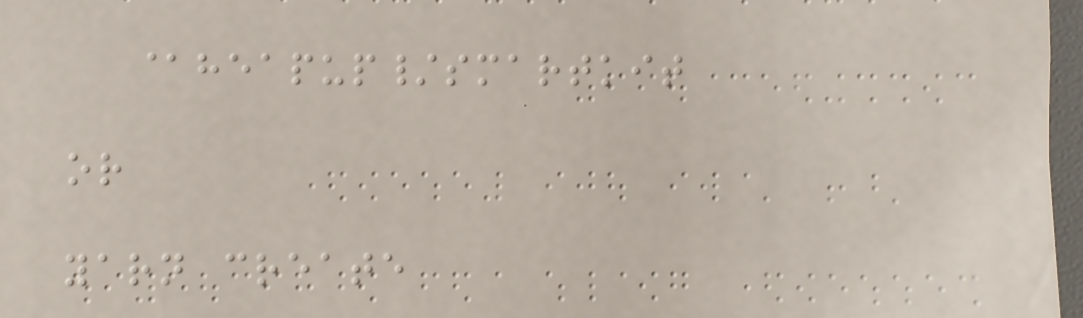@heapup/smartkit
or
yarn create
